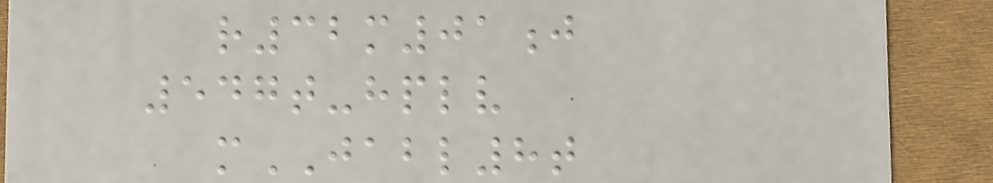r32m01j
547t-hplv
mJABL8t
